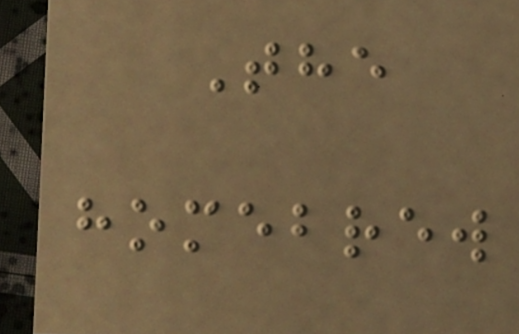The
homebrew
